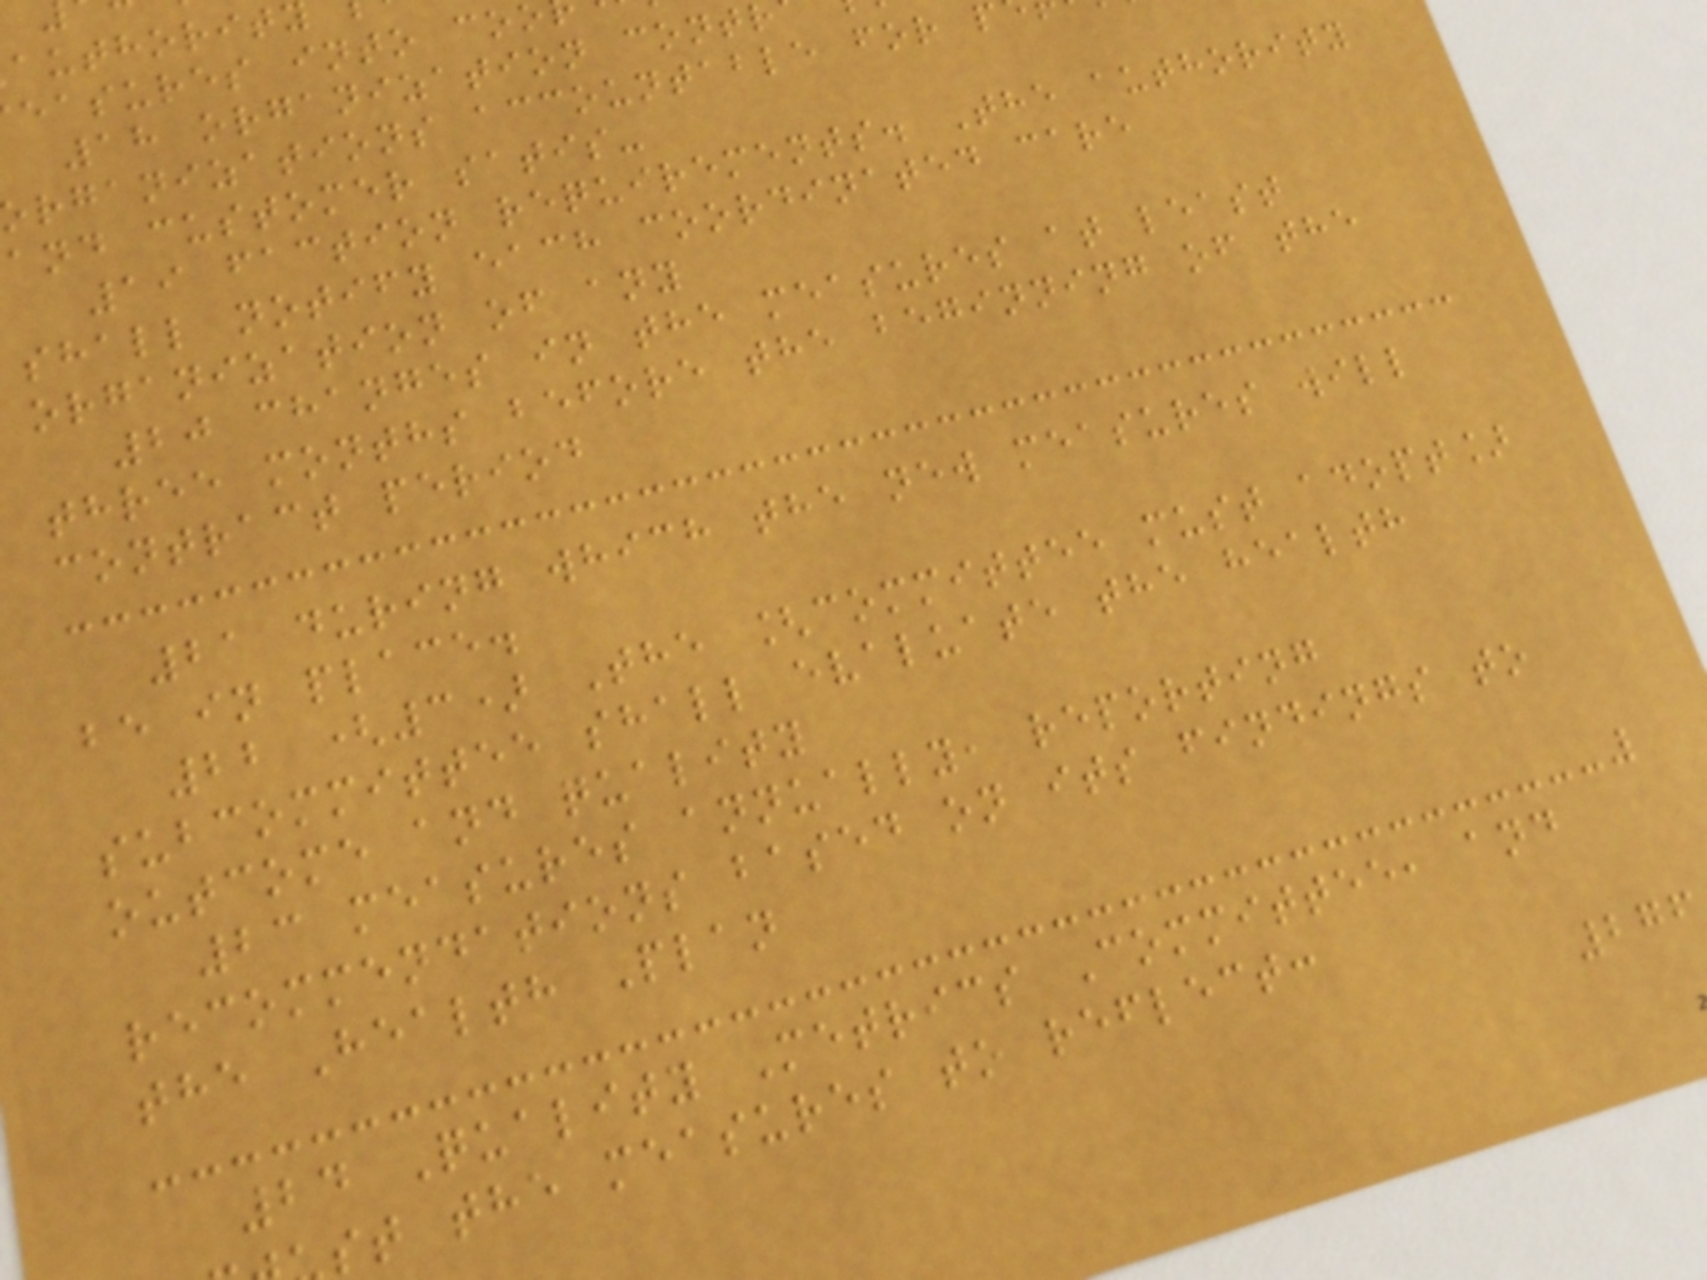easures into co
18 organization contr
rganizations accountable for p
and customer satis-
19 faction requirements. The authority
shall notify each coordinated care
organization of any
20 changes in the measures at least
three months before the beginning of the
contract period
21 during which the new measures will
be in place.
22 (3) The [committee must adopt]
subcommittee shall evaluate the health
outcome and quality
23 measures annually, reporting
recommendations based on its findings to
the Health Plan
24 Quality Metrics Committee, and
st the measures to reflect:
276
